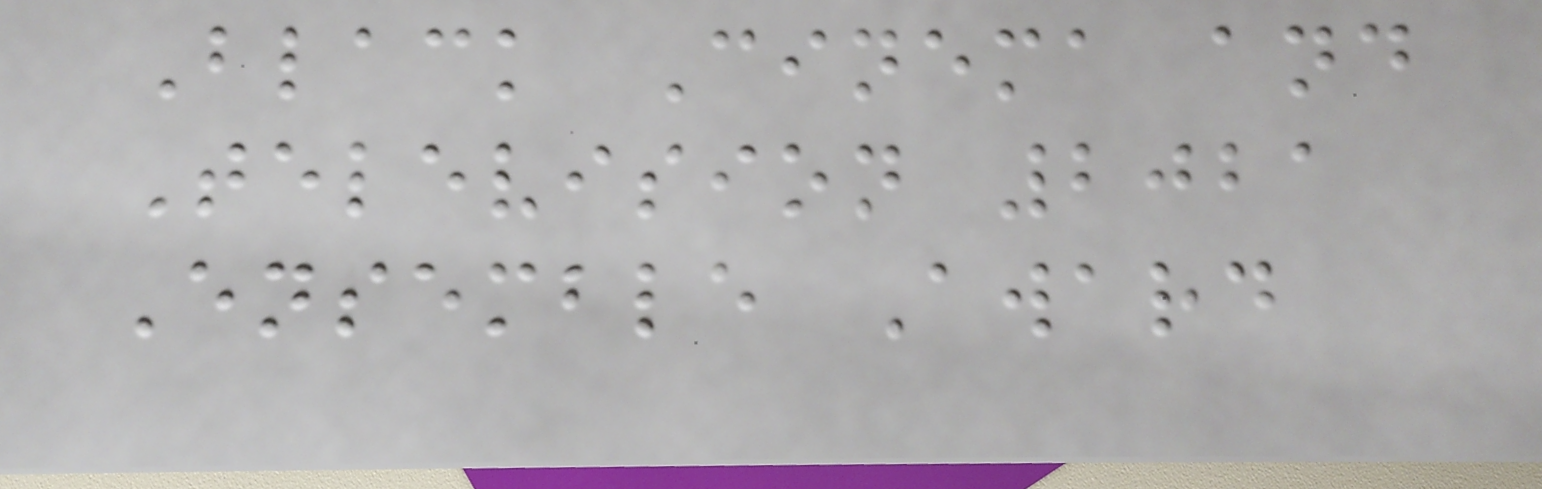Black Cinema and
Television 2021
Ensemble Award
